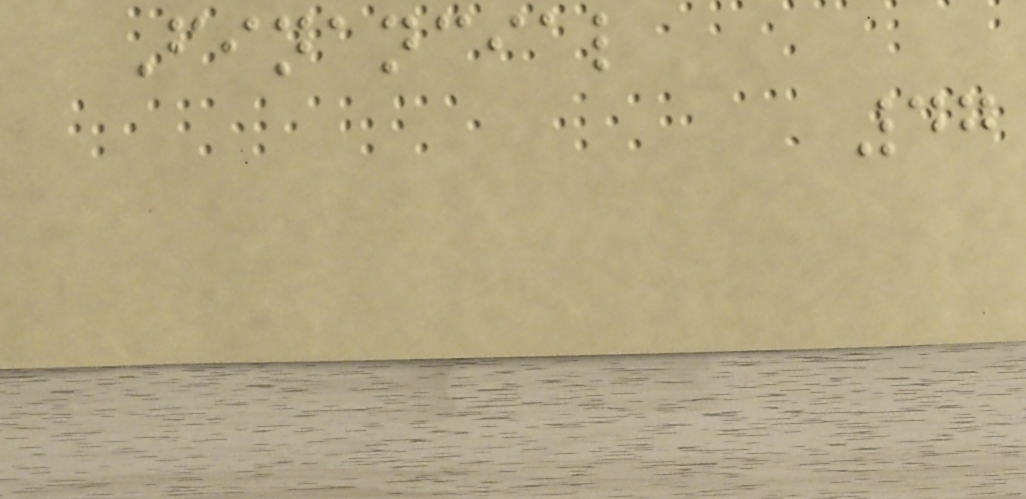Financial
47
